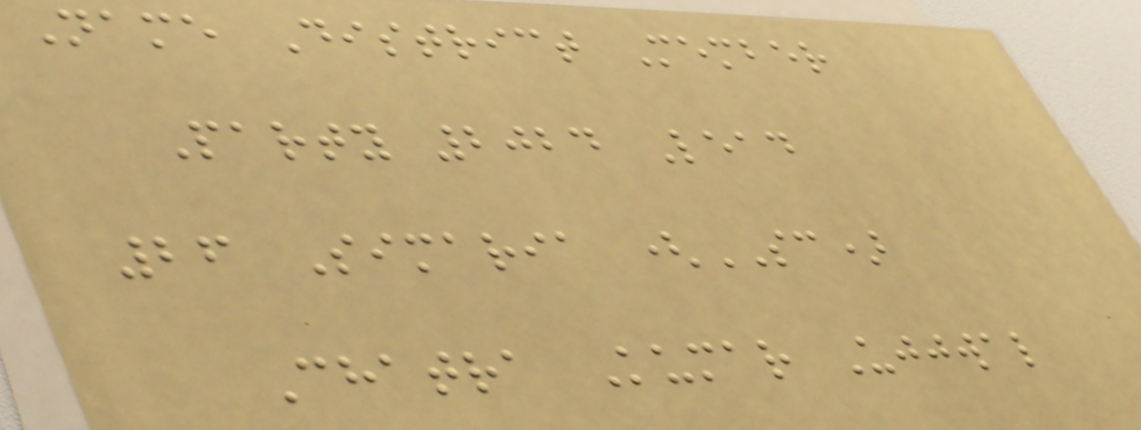Name District Member
Party 2024 Lead
26 Simaria (SC)
Chatra Kumar Ujjwal
